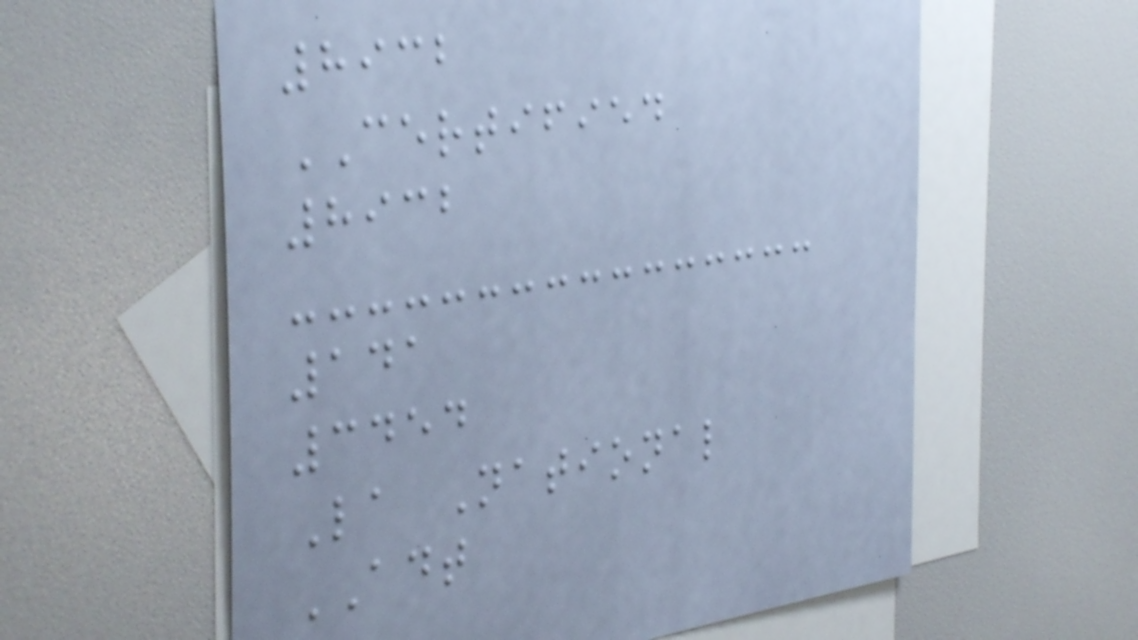8932
CERTIFIED
8932
141
3454
La National
ADT
